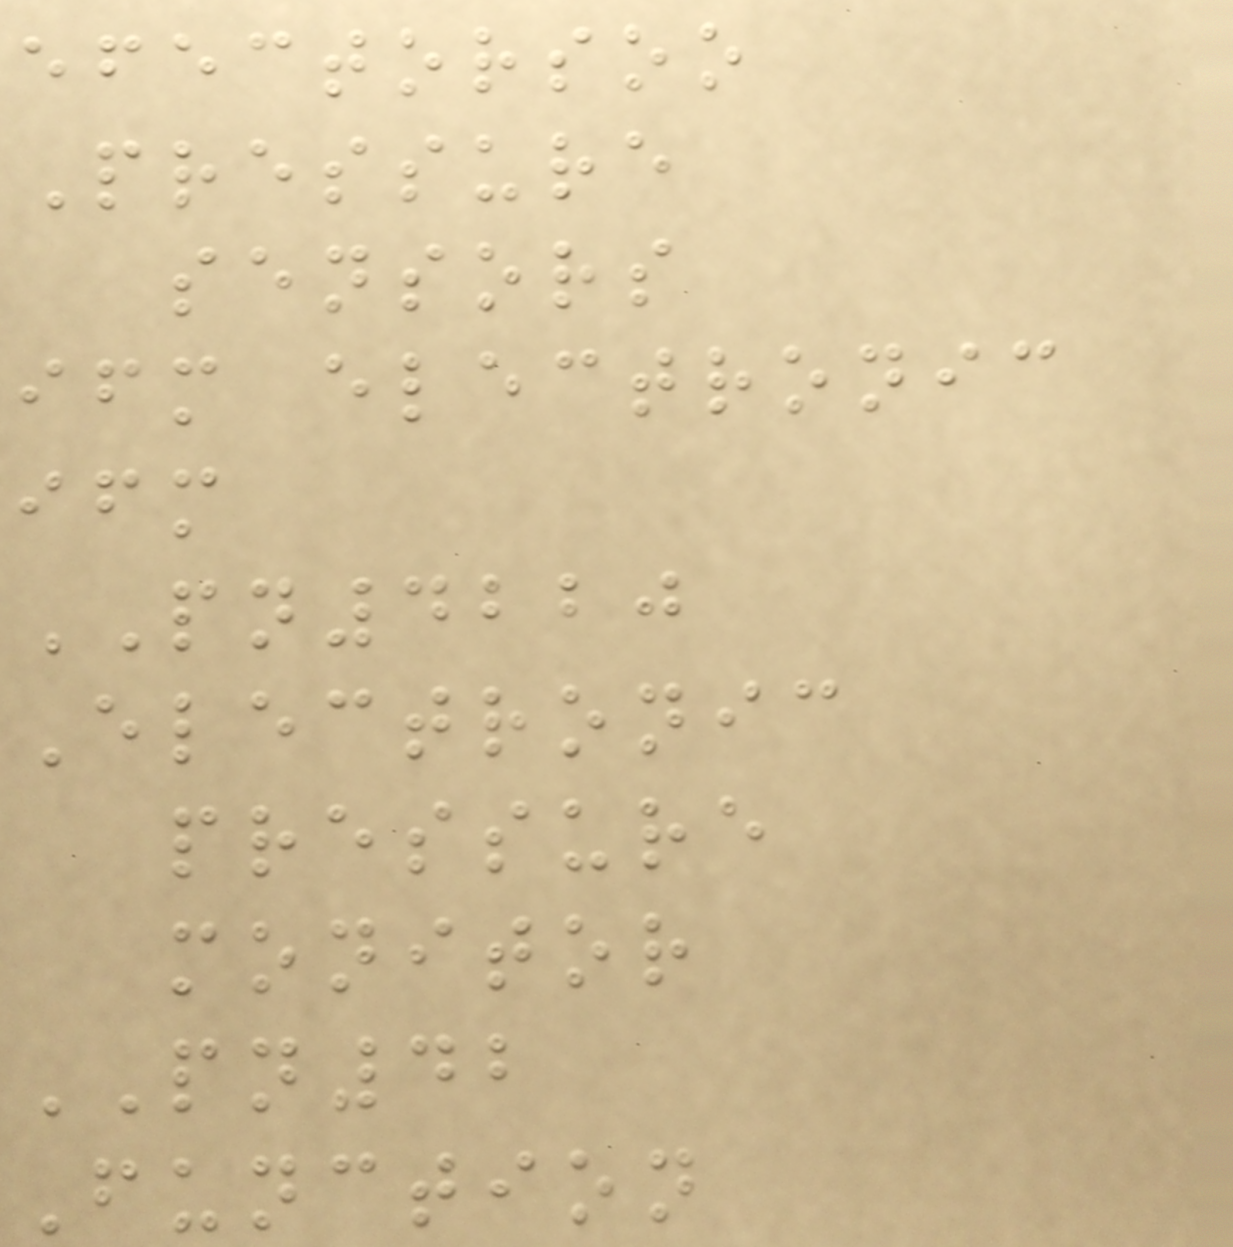efectorsoo
Pressure
sensors
ifm electronic
ifm
PN4220
Electronic
pressure
monitor
PN42
Function
